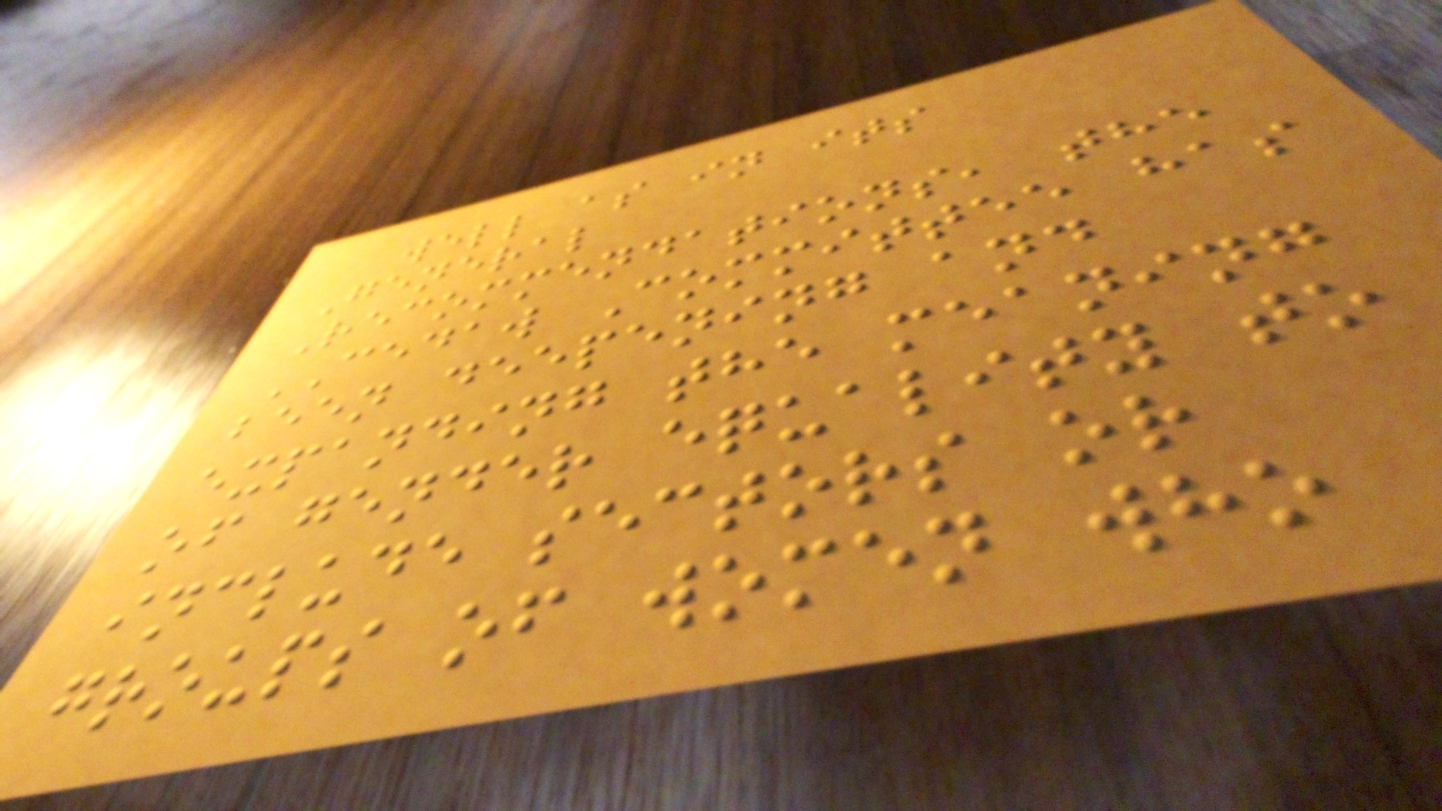well as in its
General
Recommendations, the
CEDAW Committee has
been deepening and
expanding the meaning
of gender equality to
include sectors or
groups of women who
